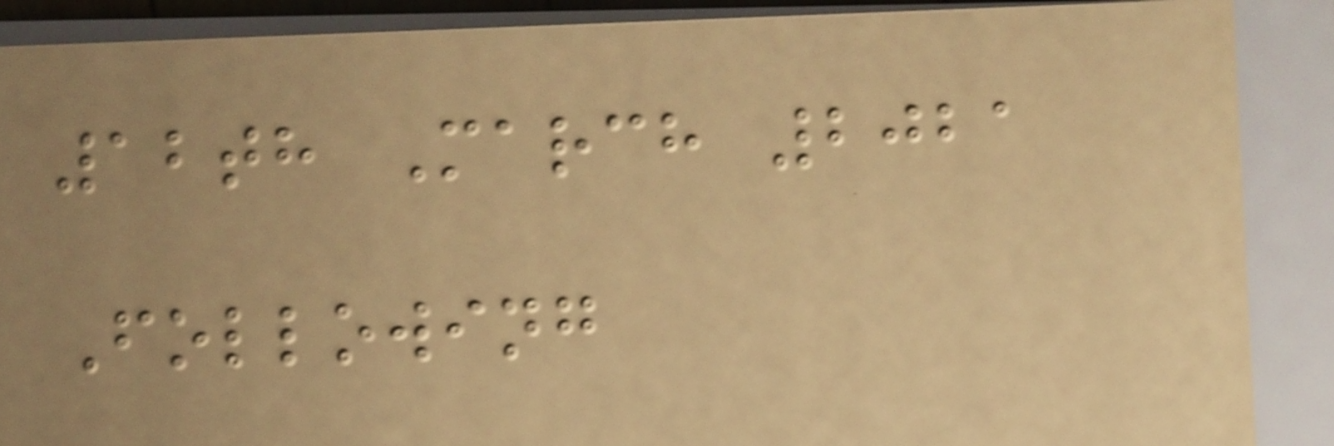12th March 2021
Following
